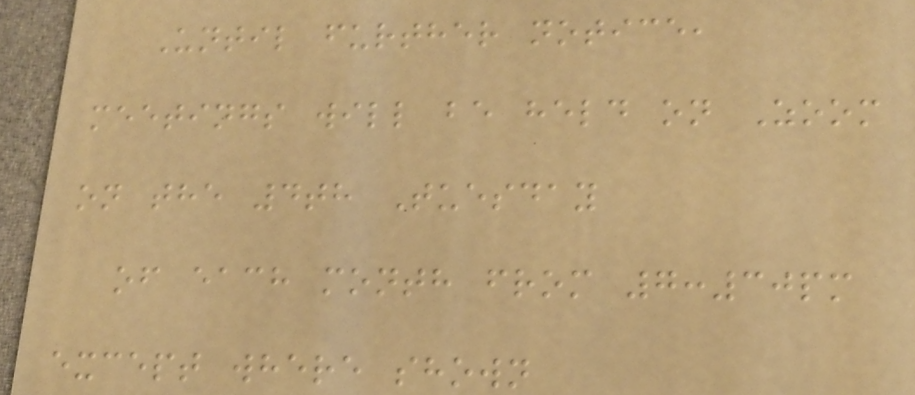Until further notice,
meetings will be held on Zoom
on the 4th Tuesday
of each month from 7:30pm
except where shown
